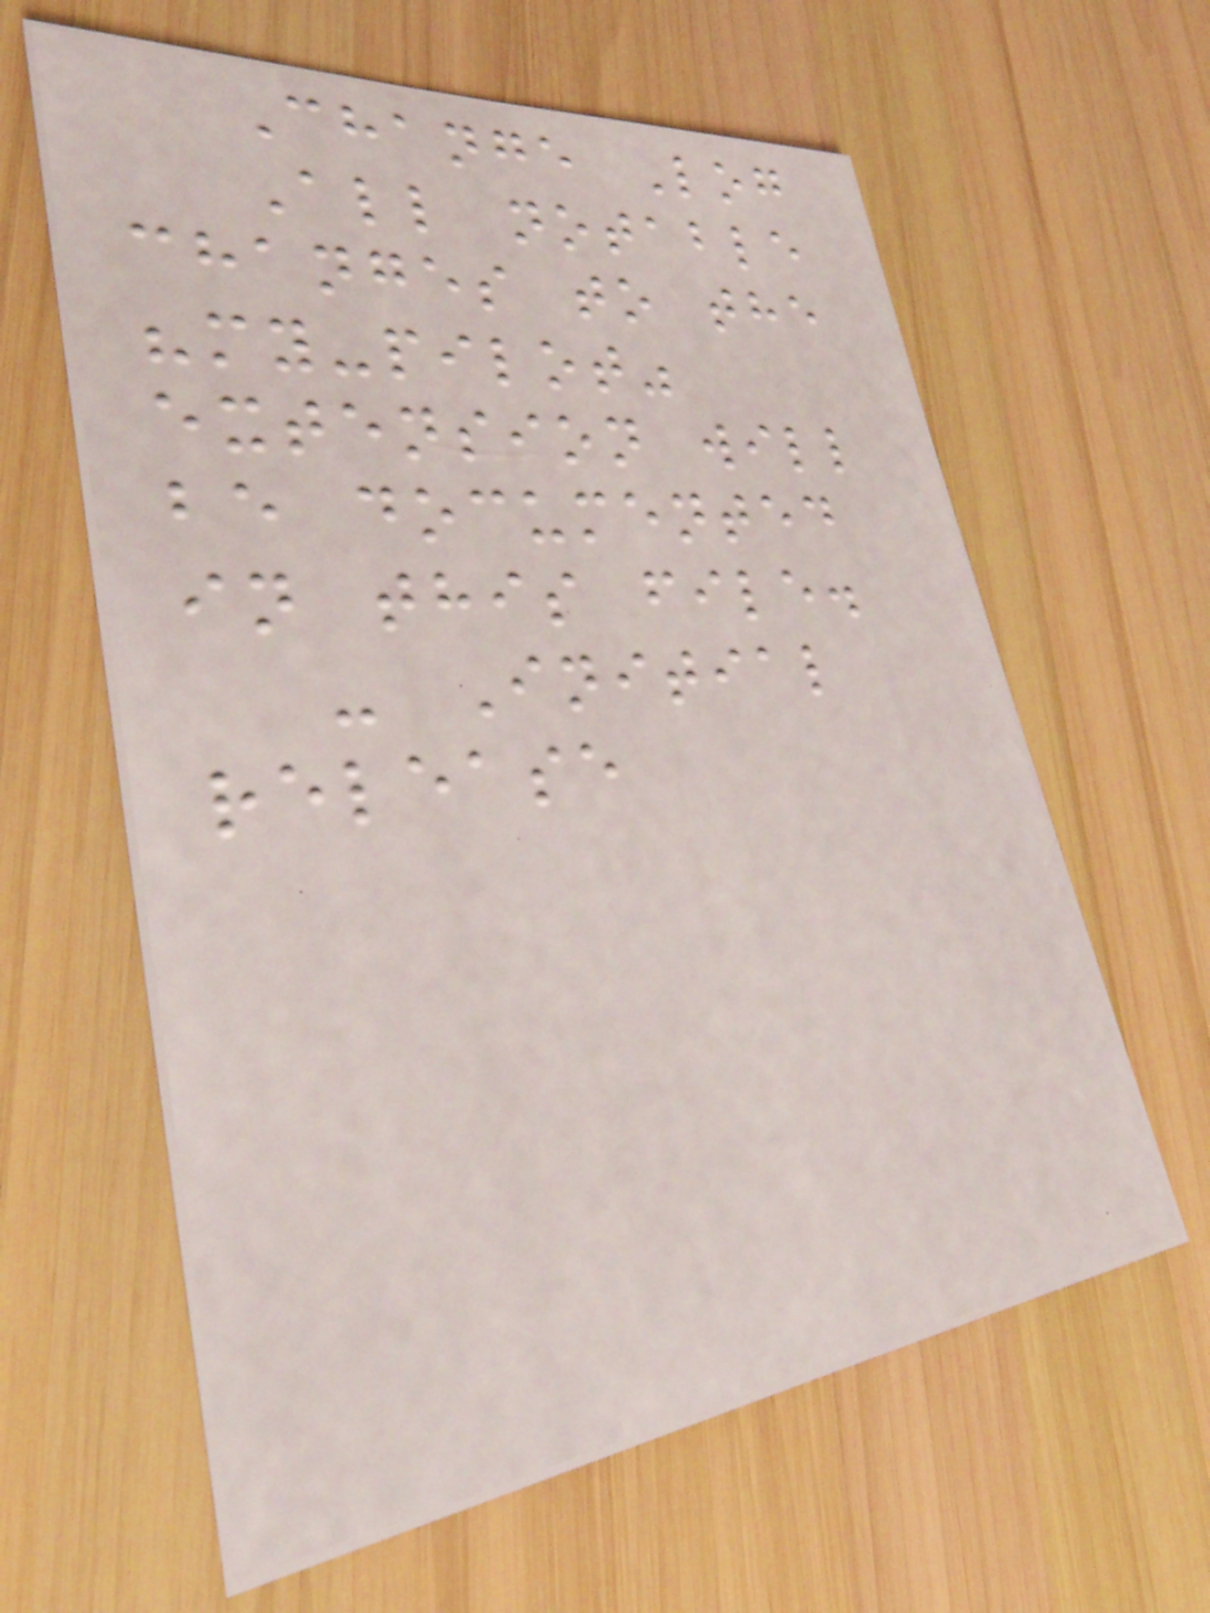Change Log
All notable
changes to the
"my-pilot"
extension will
be documented
in this file.
- Initial
release
